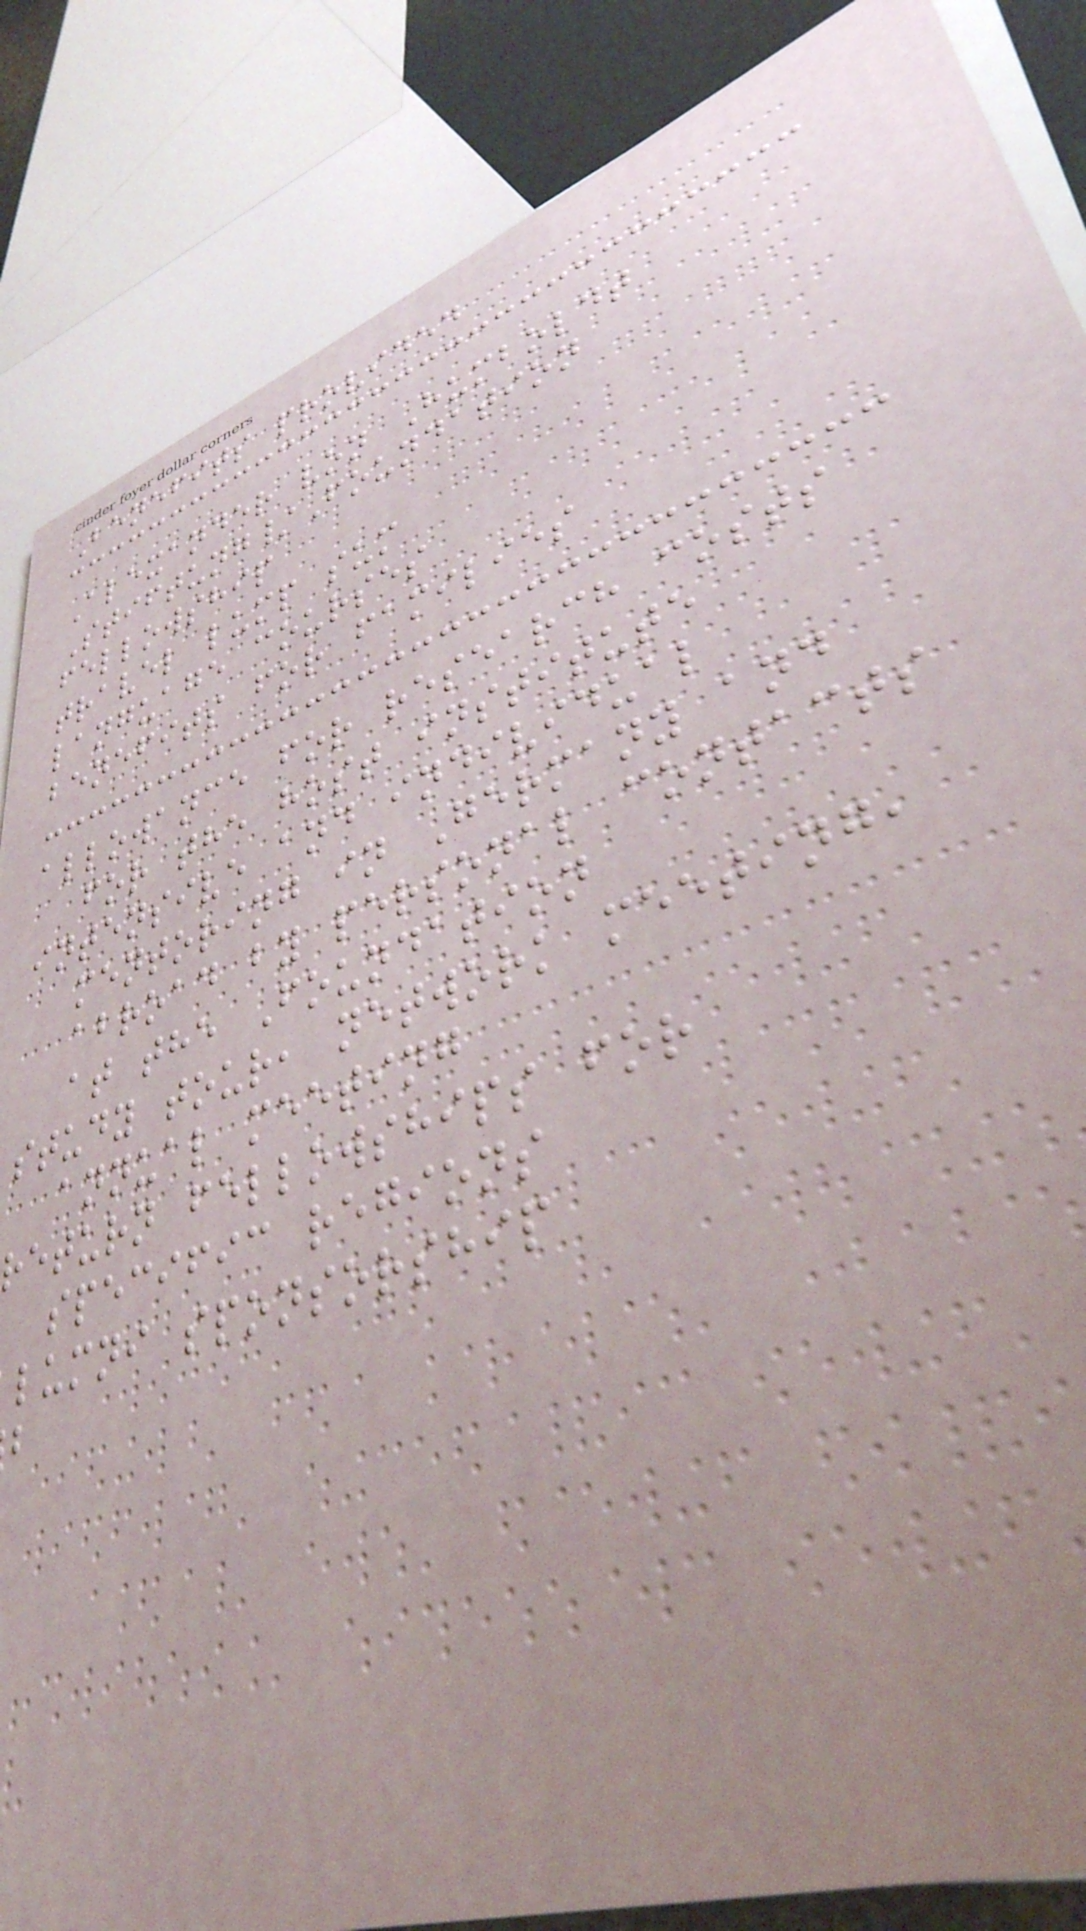Benefits provided
Alexander von Humboldt
Stiftung/Foundation
fellowship
travel lump sum
language courses
benefits for families
allowance for research costs
for the host institute
intensive and individual
mentoring in Germany and
abroad by personal contacts
at the Foundation
study tour, network meeting,
annual meeting
return fellowships for
specific regions
lumni sponsorship
